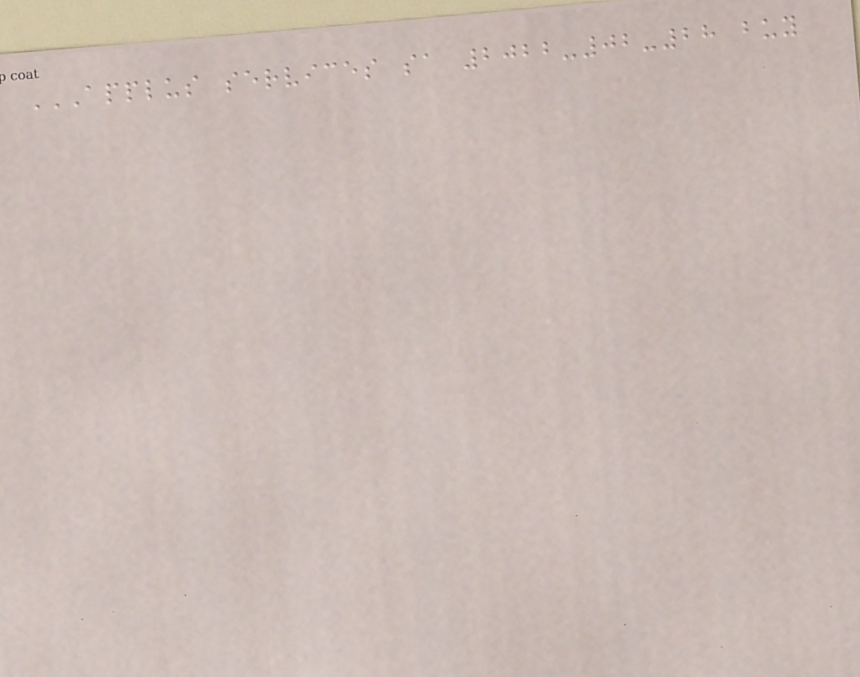APPLUS SERVICES SA 2022-02-28 BUY
